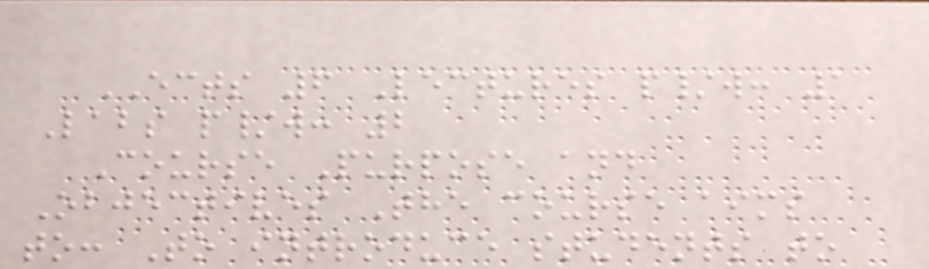ECTS 6 Lectures p/w: 1
Labs p/w: 2
Course Purpose and
Objectives The course aims
to: To introduce students to
